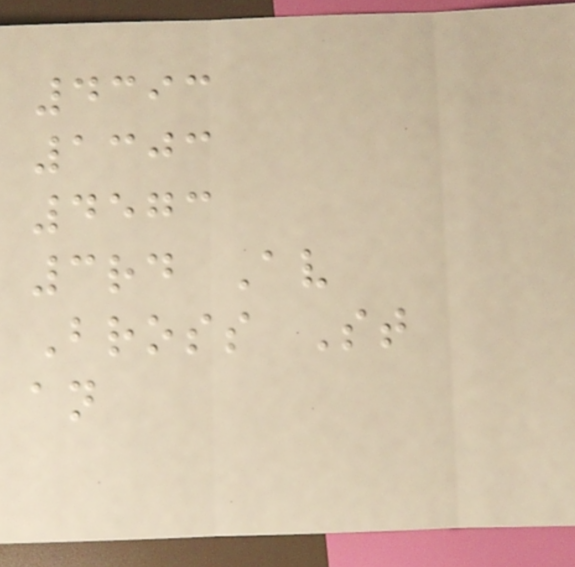4393
1303
4573
3rd Av
Bross St
an
